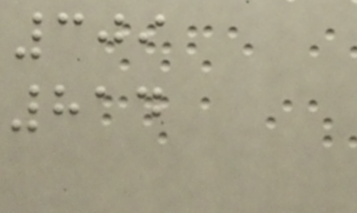309
814
